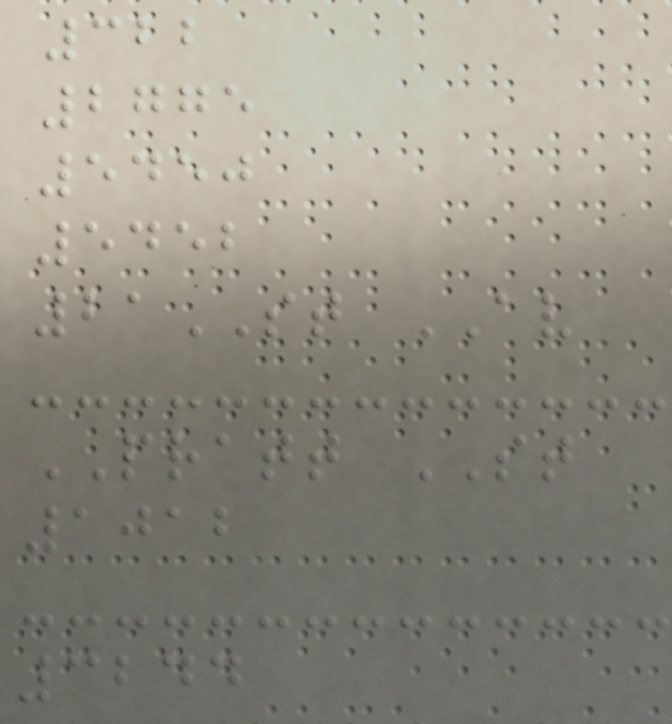322
2775
5450
5452
21ST AV
PRATT ST
1012
3244
